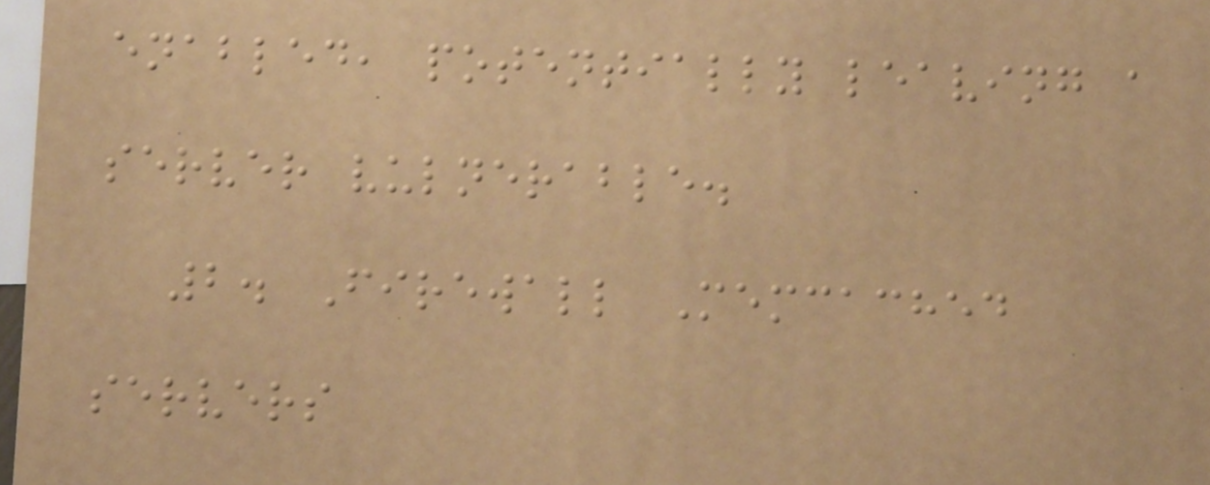enabled, potentially leaving a
server vulnerable.
2. Firewall Memcached
servers
